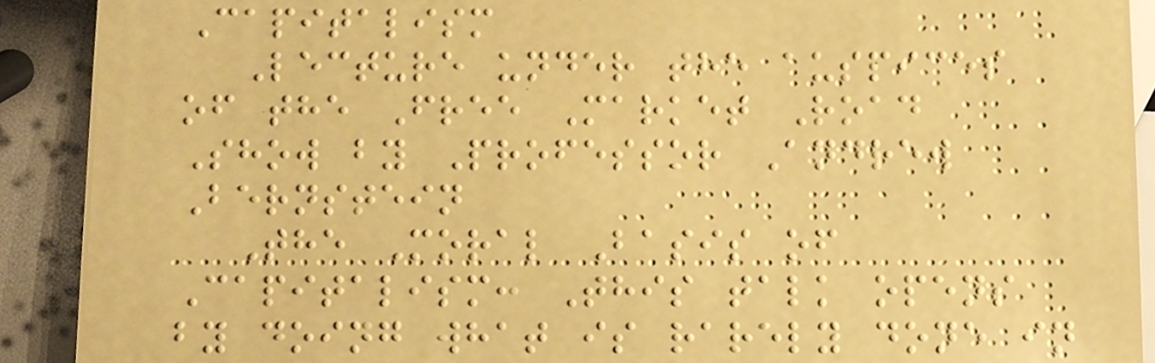Capitalism
Lecture under the auspices
of the Free Market Road
Show by Professor Andrew
Bernstein
The Moral Basis of
Capitalism: This talk opens
by doing what is rarely done in
